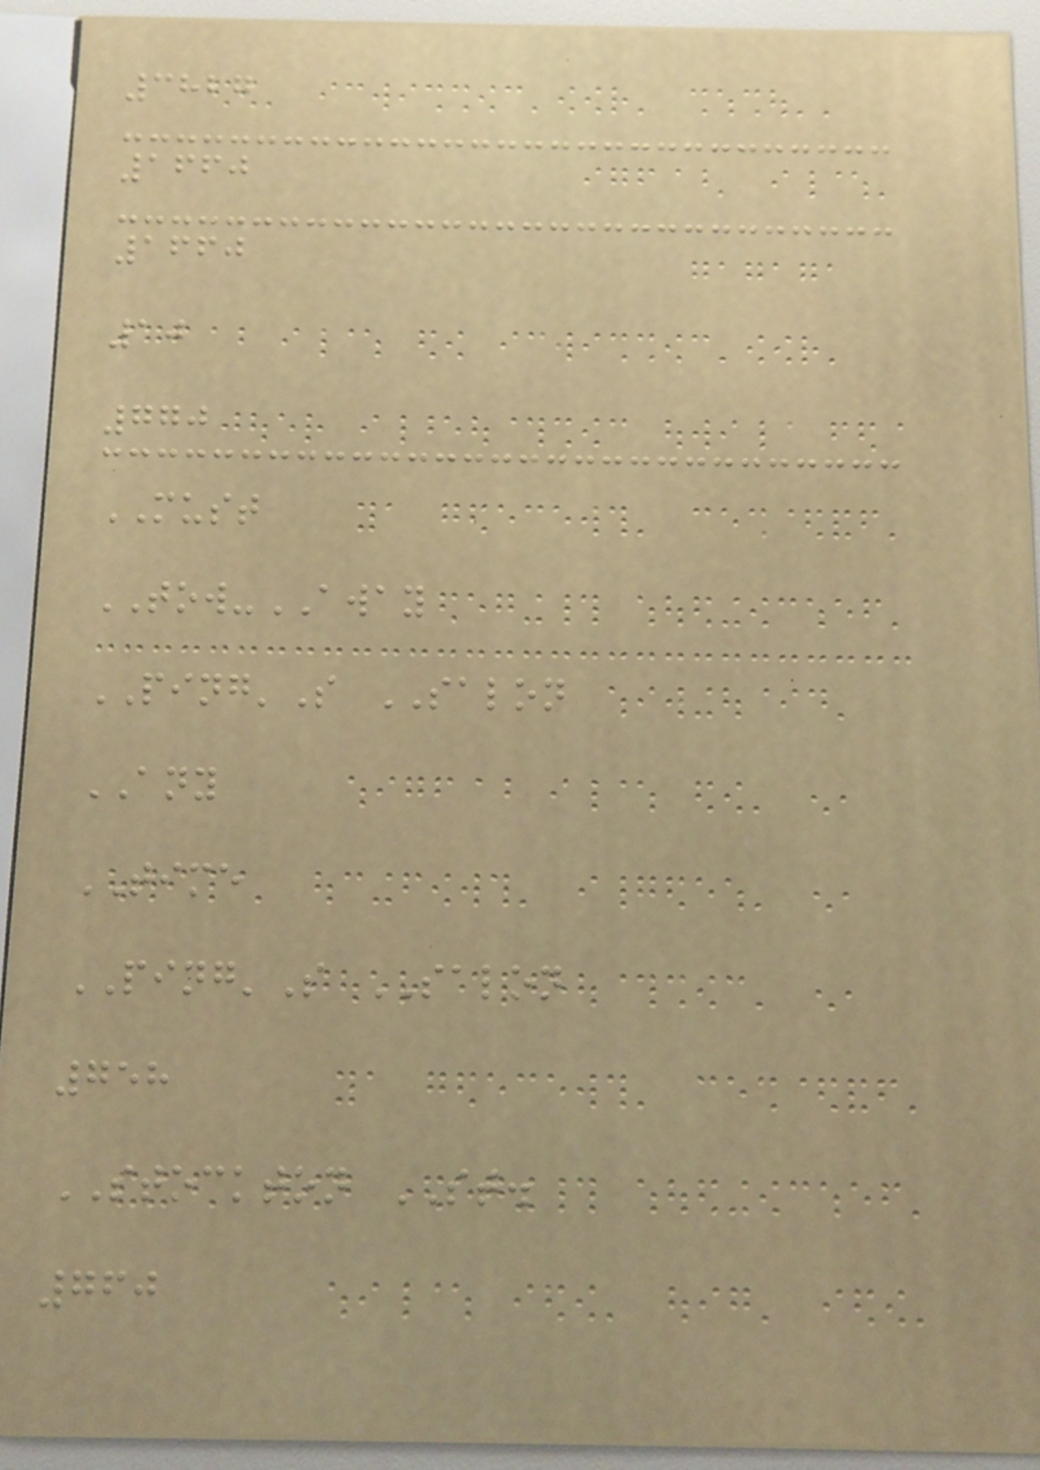3827
1660
1660
10
770
MUST
TOW-AWAY
PING'S SALON
ANY
TIME
PING'S SALON
758
STOCKTON ST.
760
